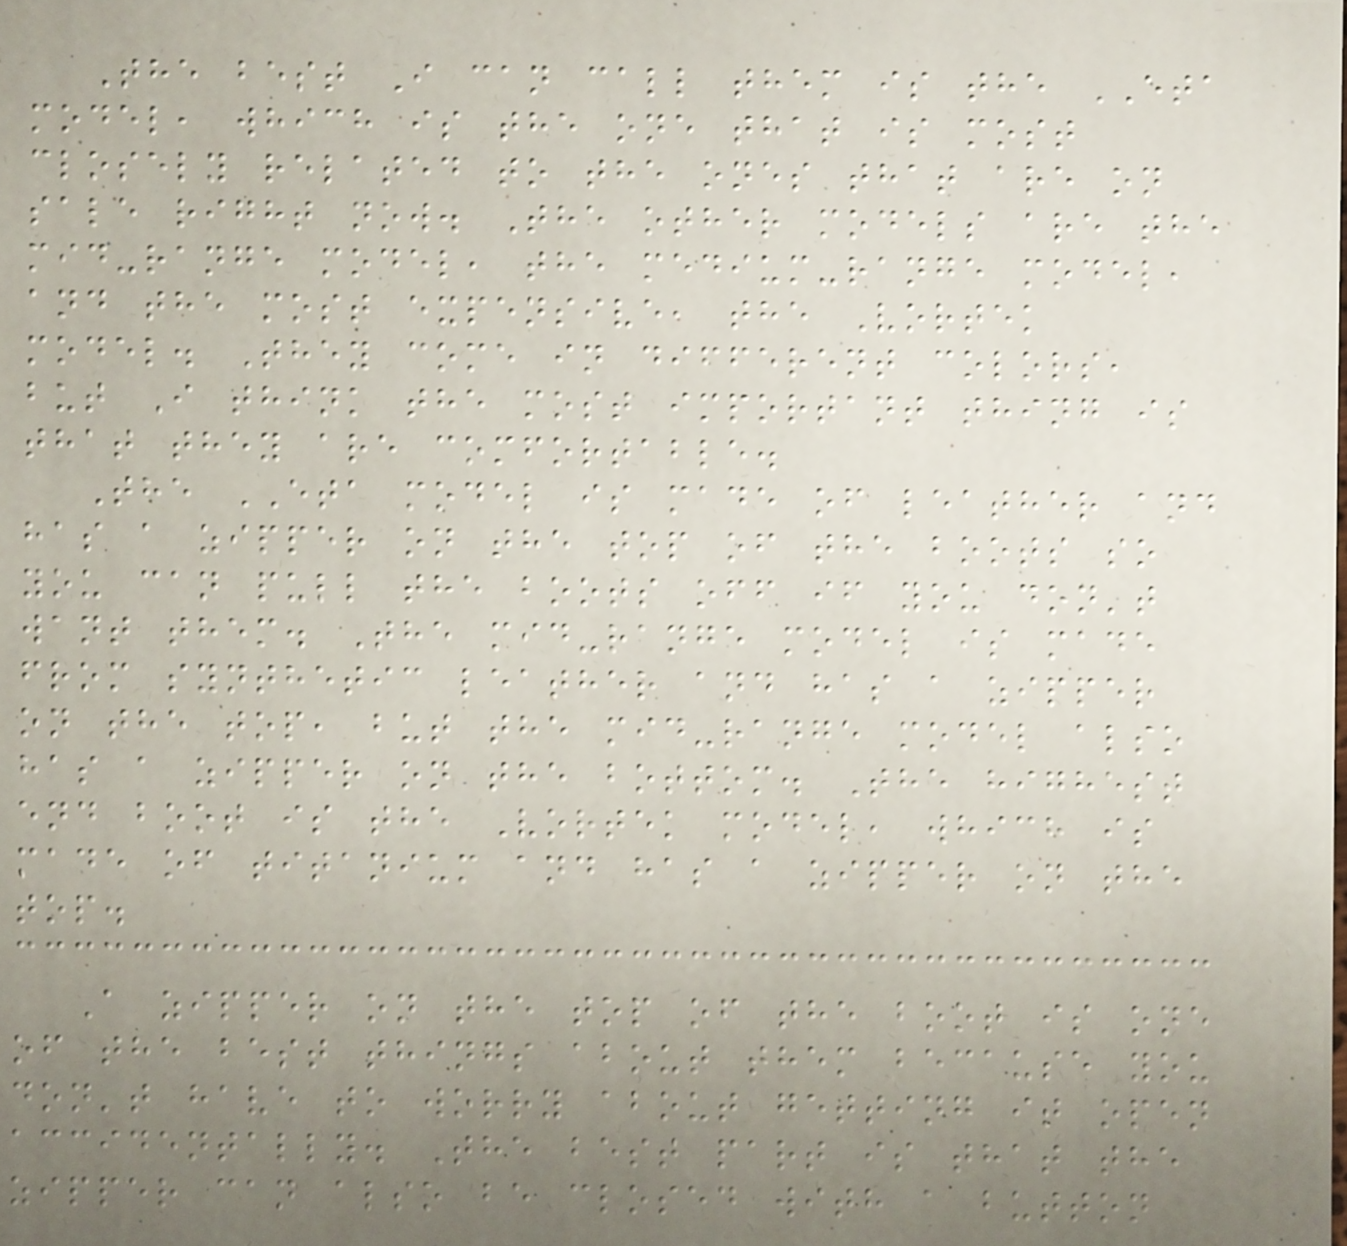The best I can call them is the ETA
model, which is the one that is most
closely related to the ones that are on
sale right now. The other models are the
mid-range model, the medium-range model,
and the most expensive, the Vortek
model. They come in different colors,
but I think the most important thing is
that they are comfortable.
The ETA model is made of leather and
has a zipper on the top of the boots so
you can pull the boots off if you don't
want them. The mid-range model is made
from synthetic leather and has a zipper
on the top, but the mid-range model also
has a zipper on the bottom. The highest
end boot is the Vortek model, which is
made of titanium and has a zipper on the
top.
A zipper on the top of the boot is one
of the best things about them because you
don't have to worry about getting it open
accidentally. The best part is that the
zipper can also be closed with a button
